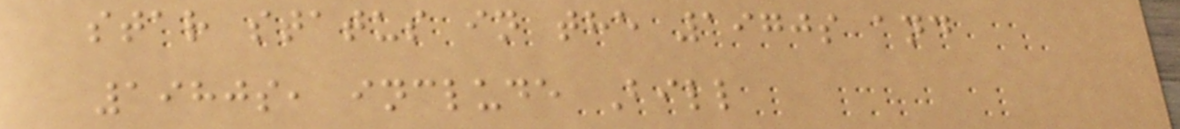star status in the 1970s and
1980s, include Bill
